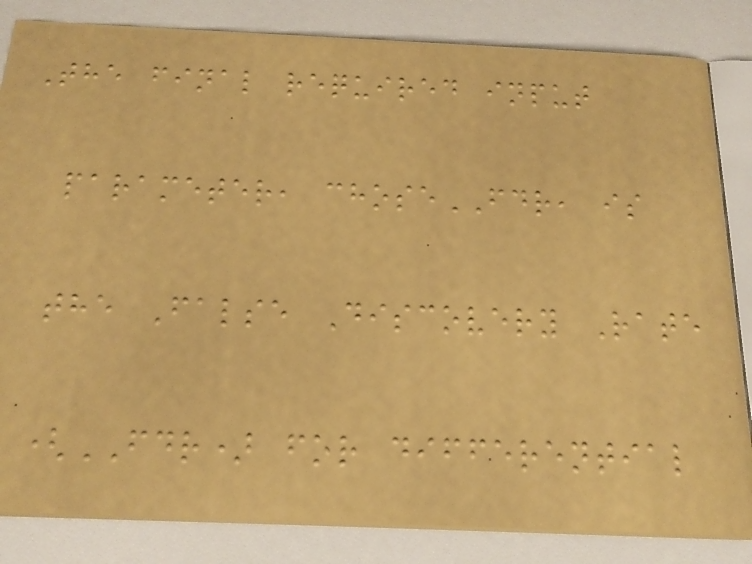The final required input
parameter, choseFDR, is
the False Discovery Rate
(FDR) for differential
